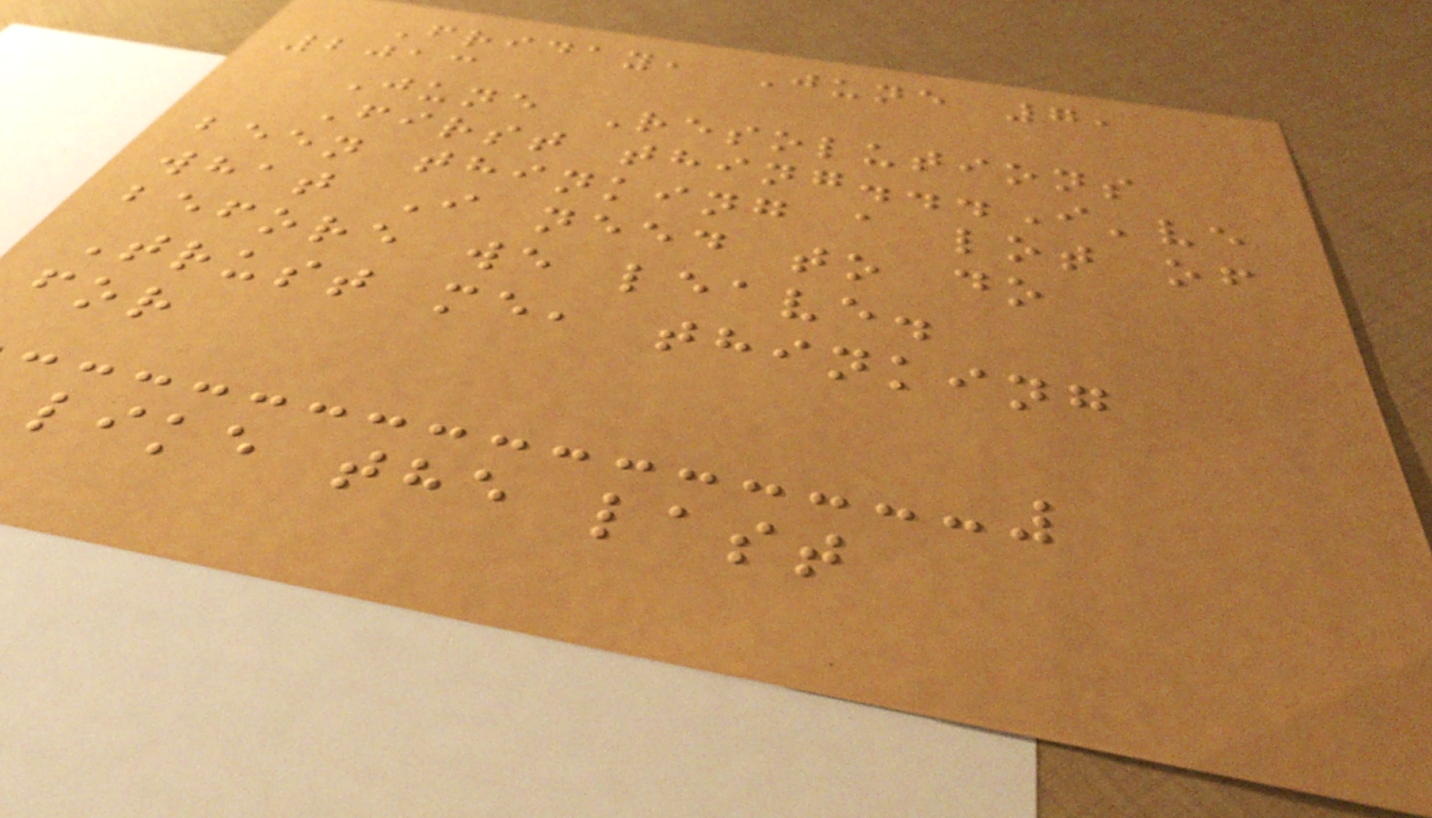Friday, June 7,
2013
June Resolutions
First thing...I've
been thinking a lot of
what I need to do
before we leave.
Trust me, thinking
for
like the last
